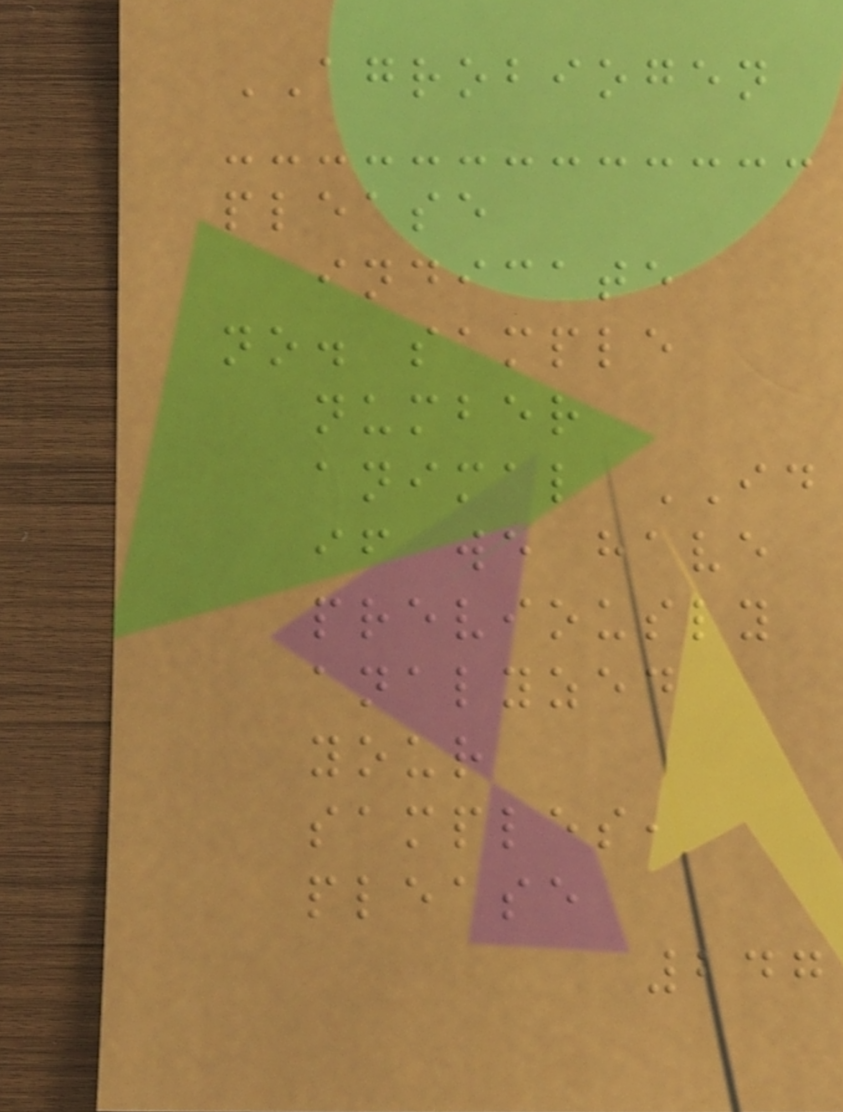AGROBIOGEN
please
indicate
no. sample
number
animal ID
if we have
previously
analyzed
your
samples,
please
247
